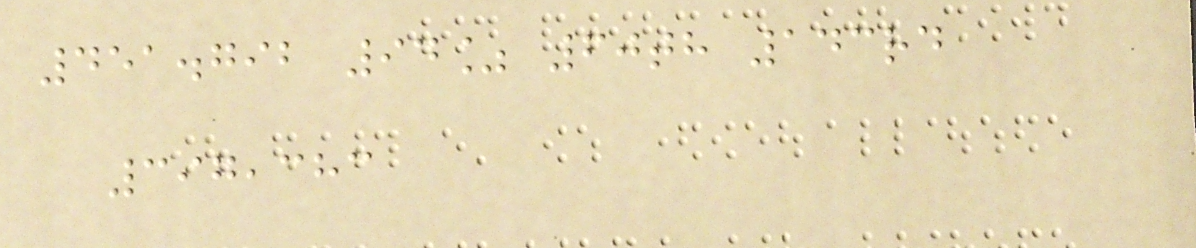451.792 94% 60th 143rd
397,383
